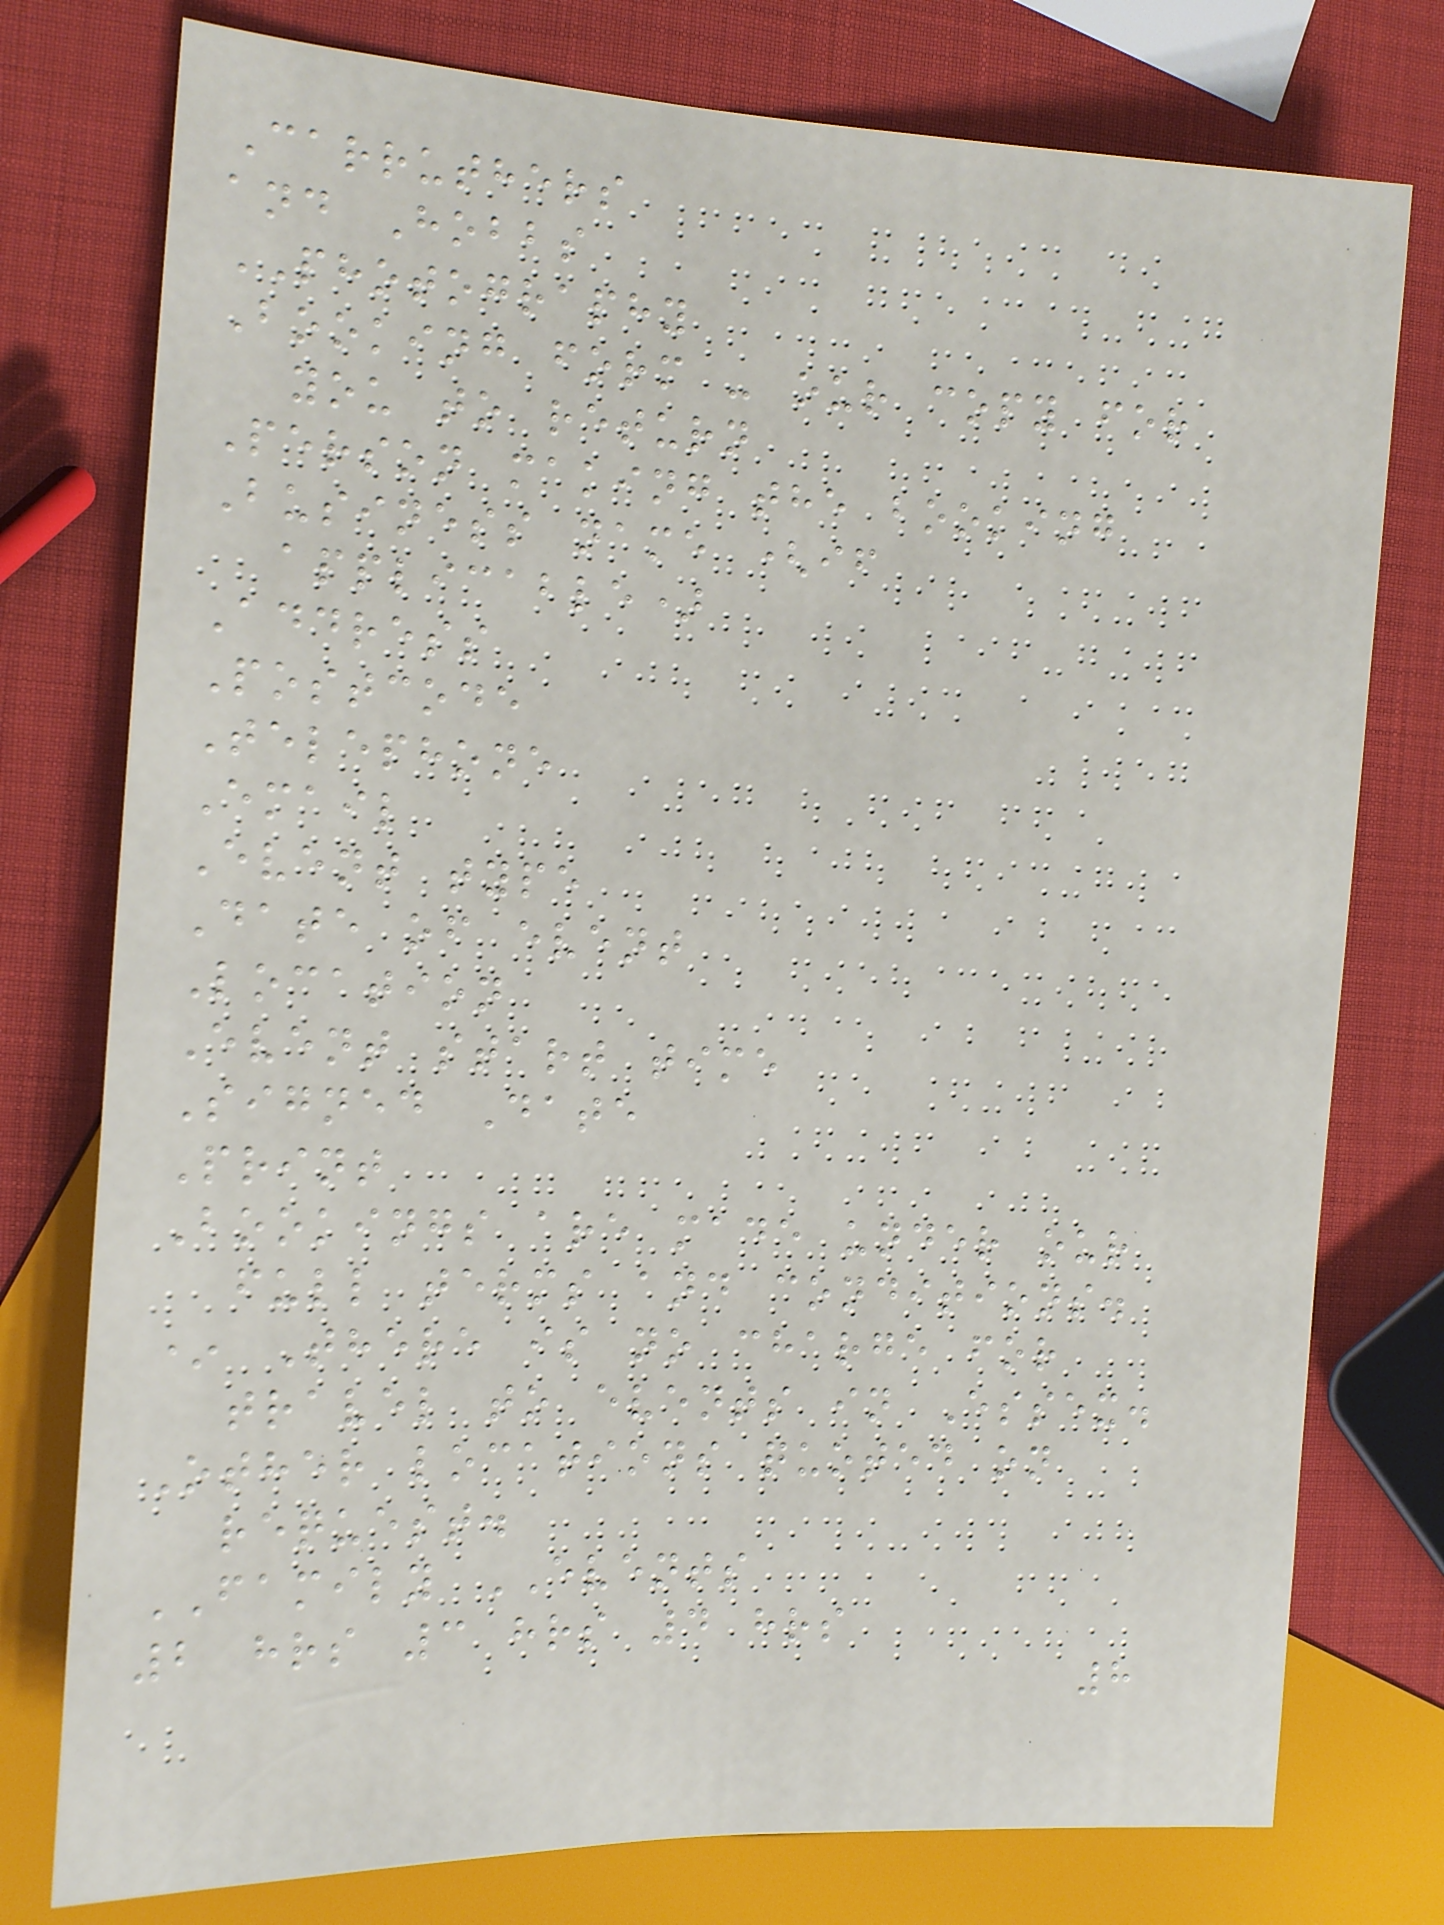Carruthers
and Hobbs
PHOTOGRAPHY
Booking form - our copy for
you to return
Person making the booking
Business name (if
applicable)
Address
Postcode
Telephone
Email
Event type
Date of event
Location
Event start time
Signed Date
Print
Bookings are made under our
full terms and conditions.
* There is no charge for
travel to events in Essex.
Other locations quoted on
request.
FAMILY EVENTS
2 hrs 3 hrs 4 hrs
8
